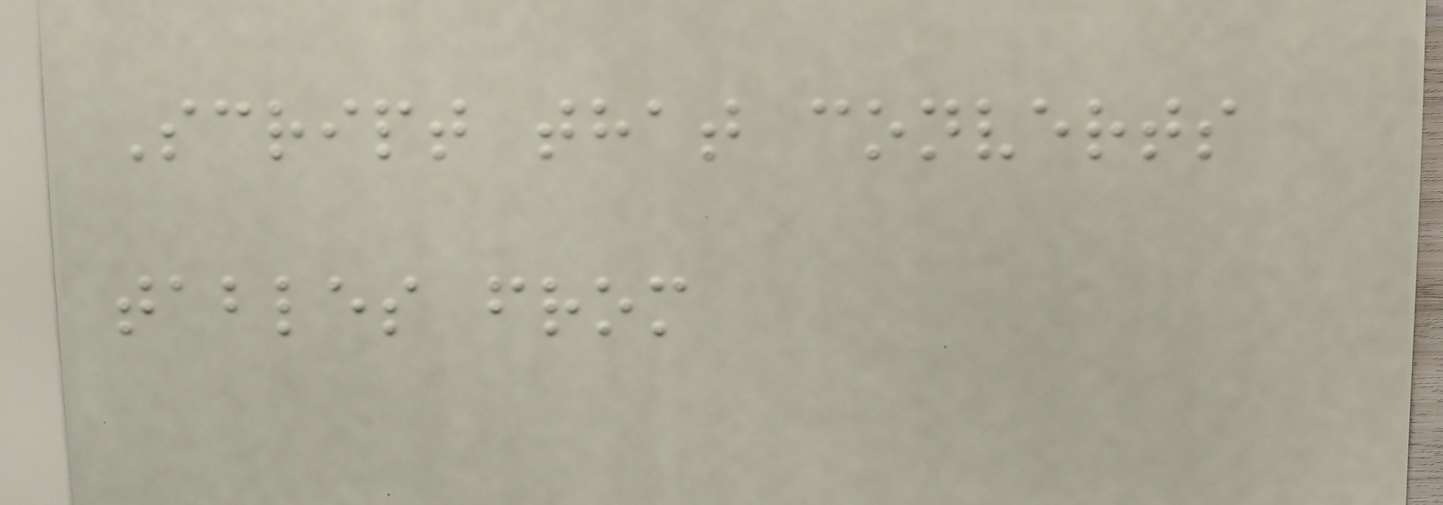Script that converts
tables from
